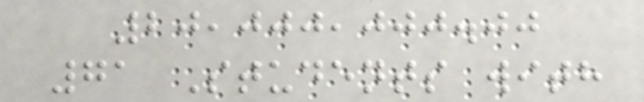20,000,000.00
71 Students with
